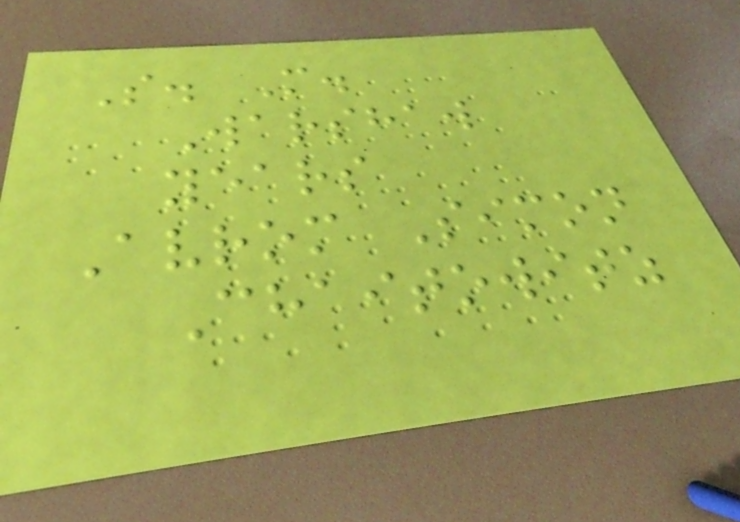S. M.
Warshaw
years
Avrom Simon
Chaitowitz
